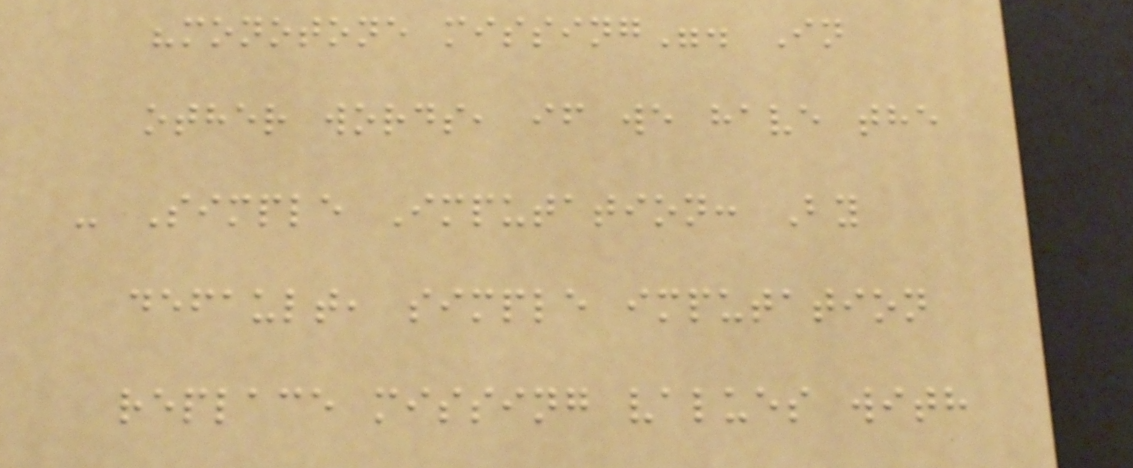"monotone missing". In
other words, if we have the
- Simple Imputation: By
default, simple imputation
replace missing values with
